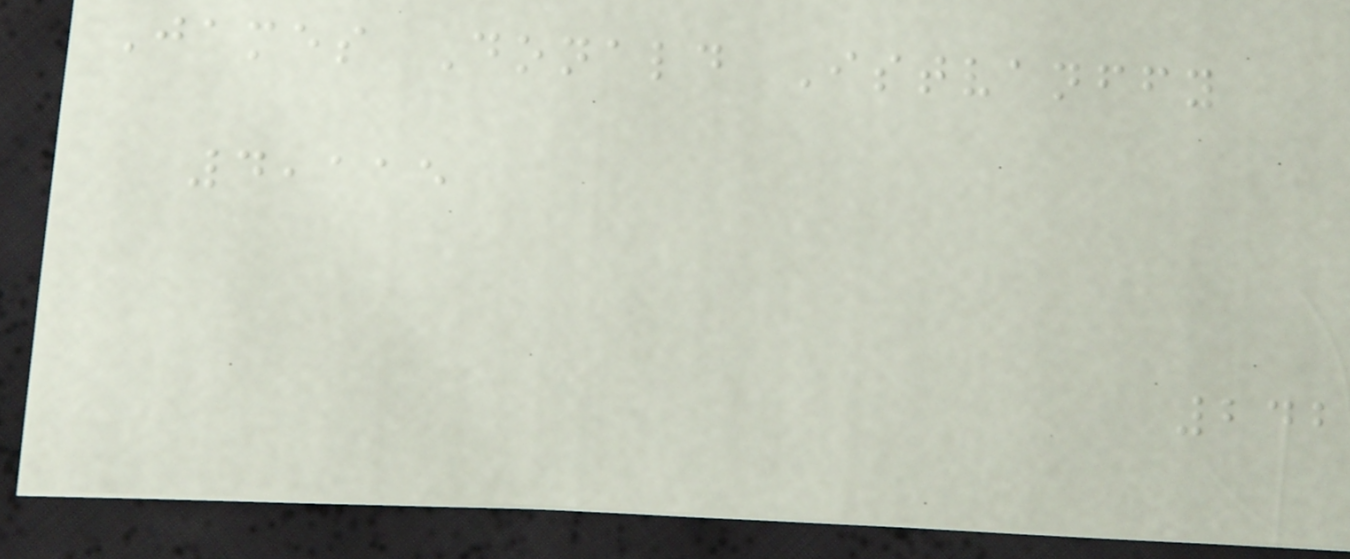James Donald Istvanffy
4,115
242
